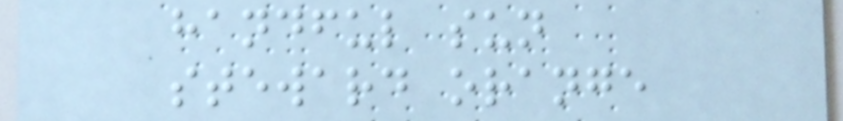handful sun
steward orange
